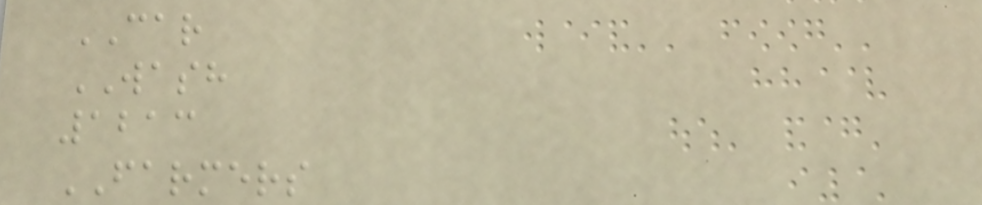CAR
WASH
1213
FARMERS
